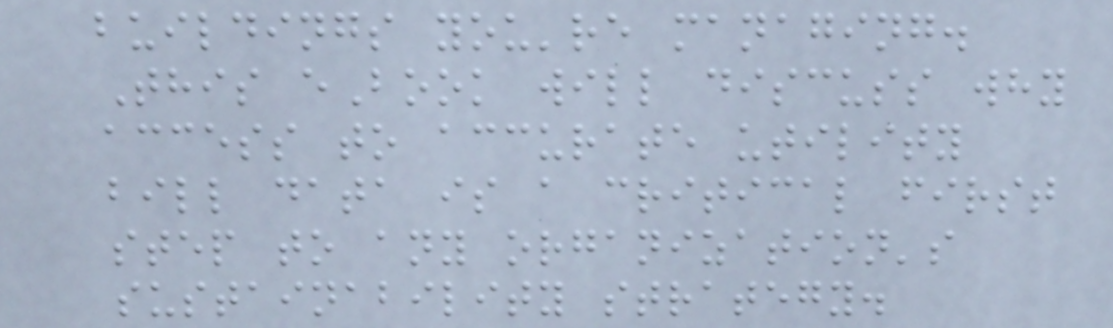buildings you're managing.
This eBook will discuss why
access to accurate utility
bill data is a critical first
step to any organization's
sustainability strategy.
